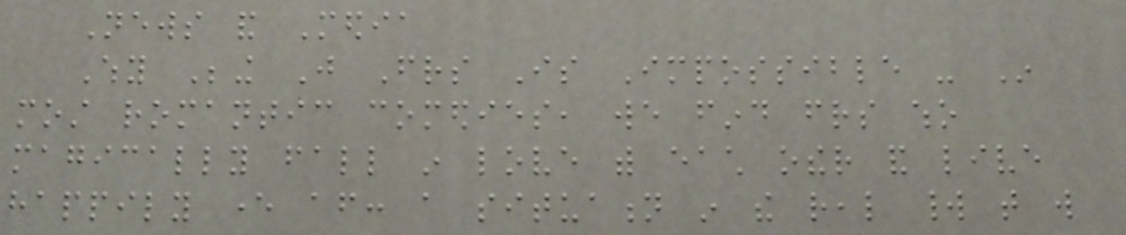News and Media
Why Being Just Friends Is Impossible - In
most romantic comedies, we find friends who
magically fall in love with each other and live
happily ever after: a situation in the real world that will
